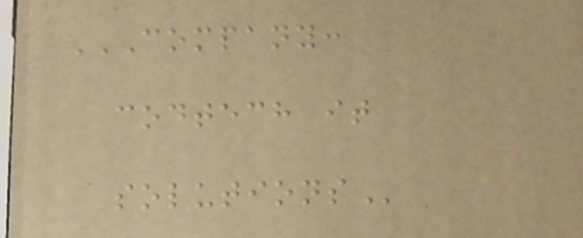COMPANY:
CODTECH IT
SOLUTIONS
